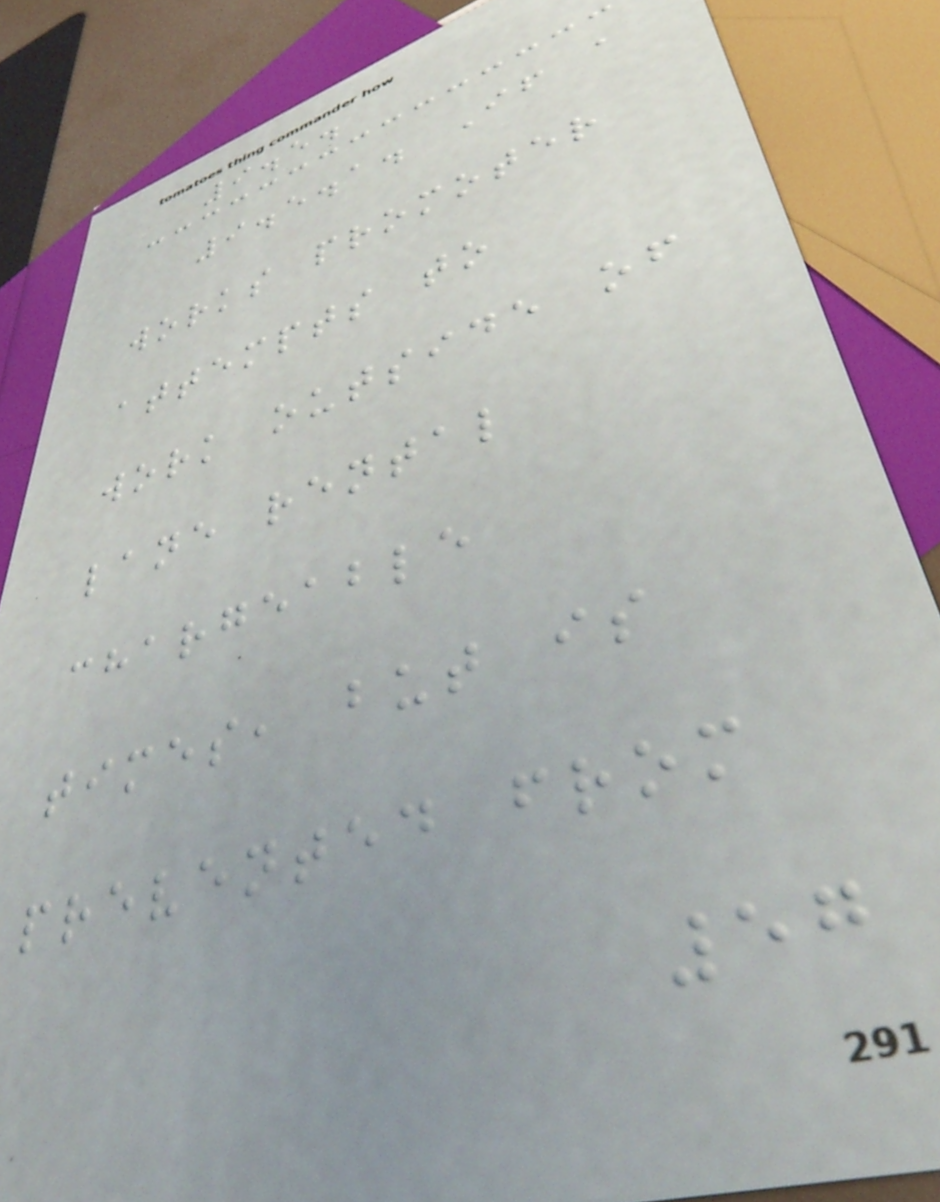9.5.
9.5.1. If a
works promoter
attempts to
work outside of
lane rental
chargeable
times, but is
prevented from
57
